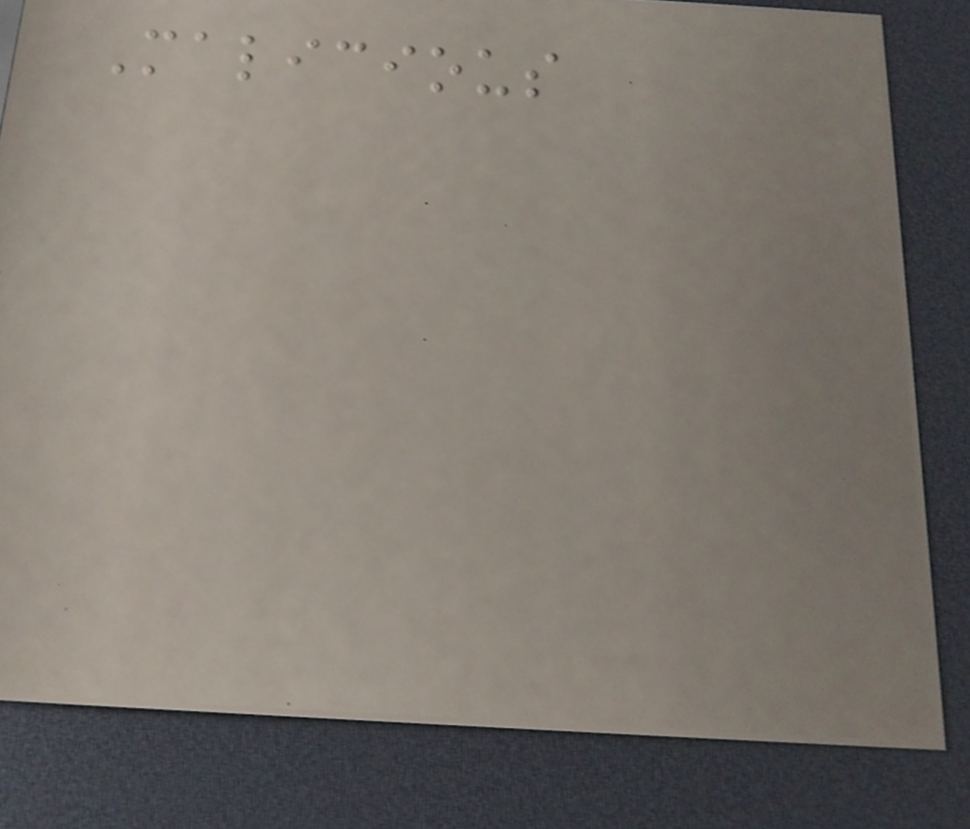Malicious
